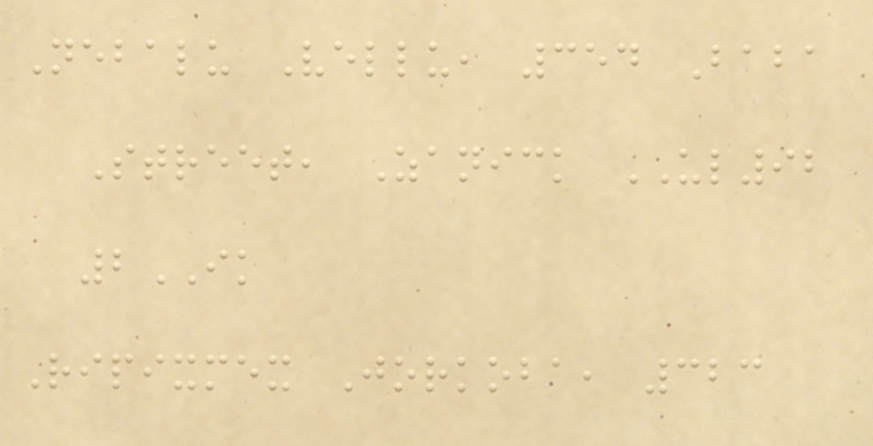Nebalu Vellu, 354 Baba
Street, Zanick UL92
2IK
Ripixmex Jorkoba, 323
